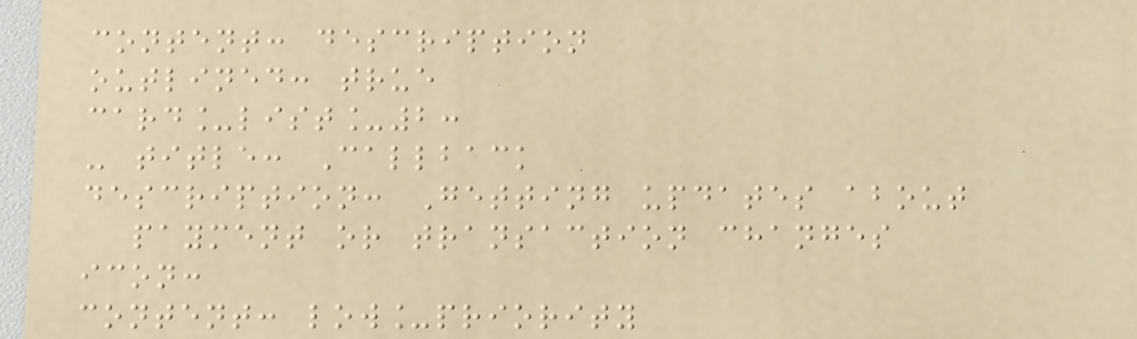content: description
outlined: true
card_list_2:
- title: Callback
description: Getting updates about
payment or transaction changes
icon:
content: low_priority
